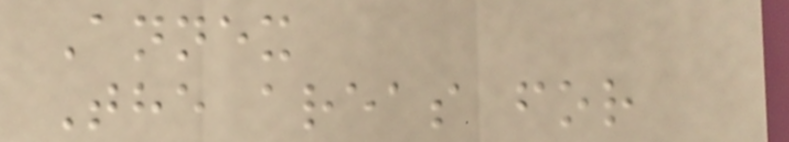Annex
The areas for
